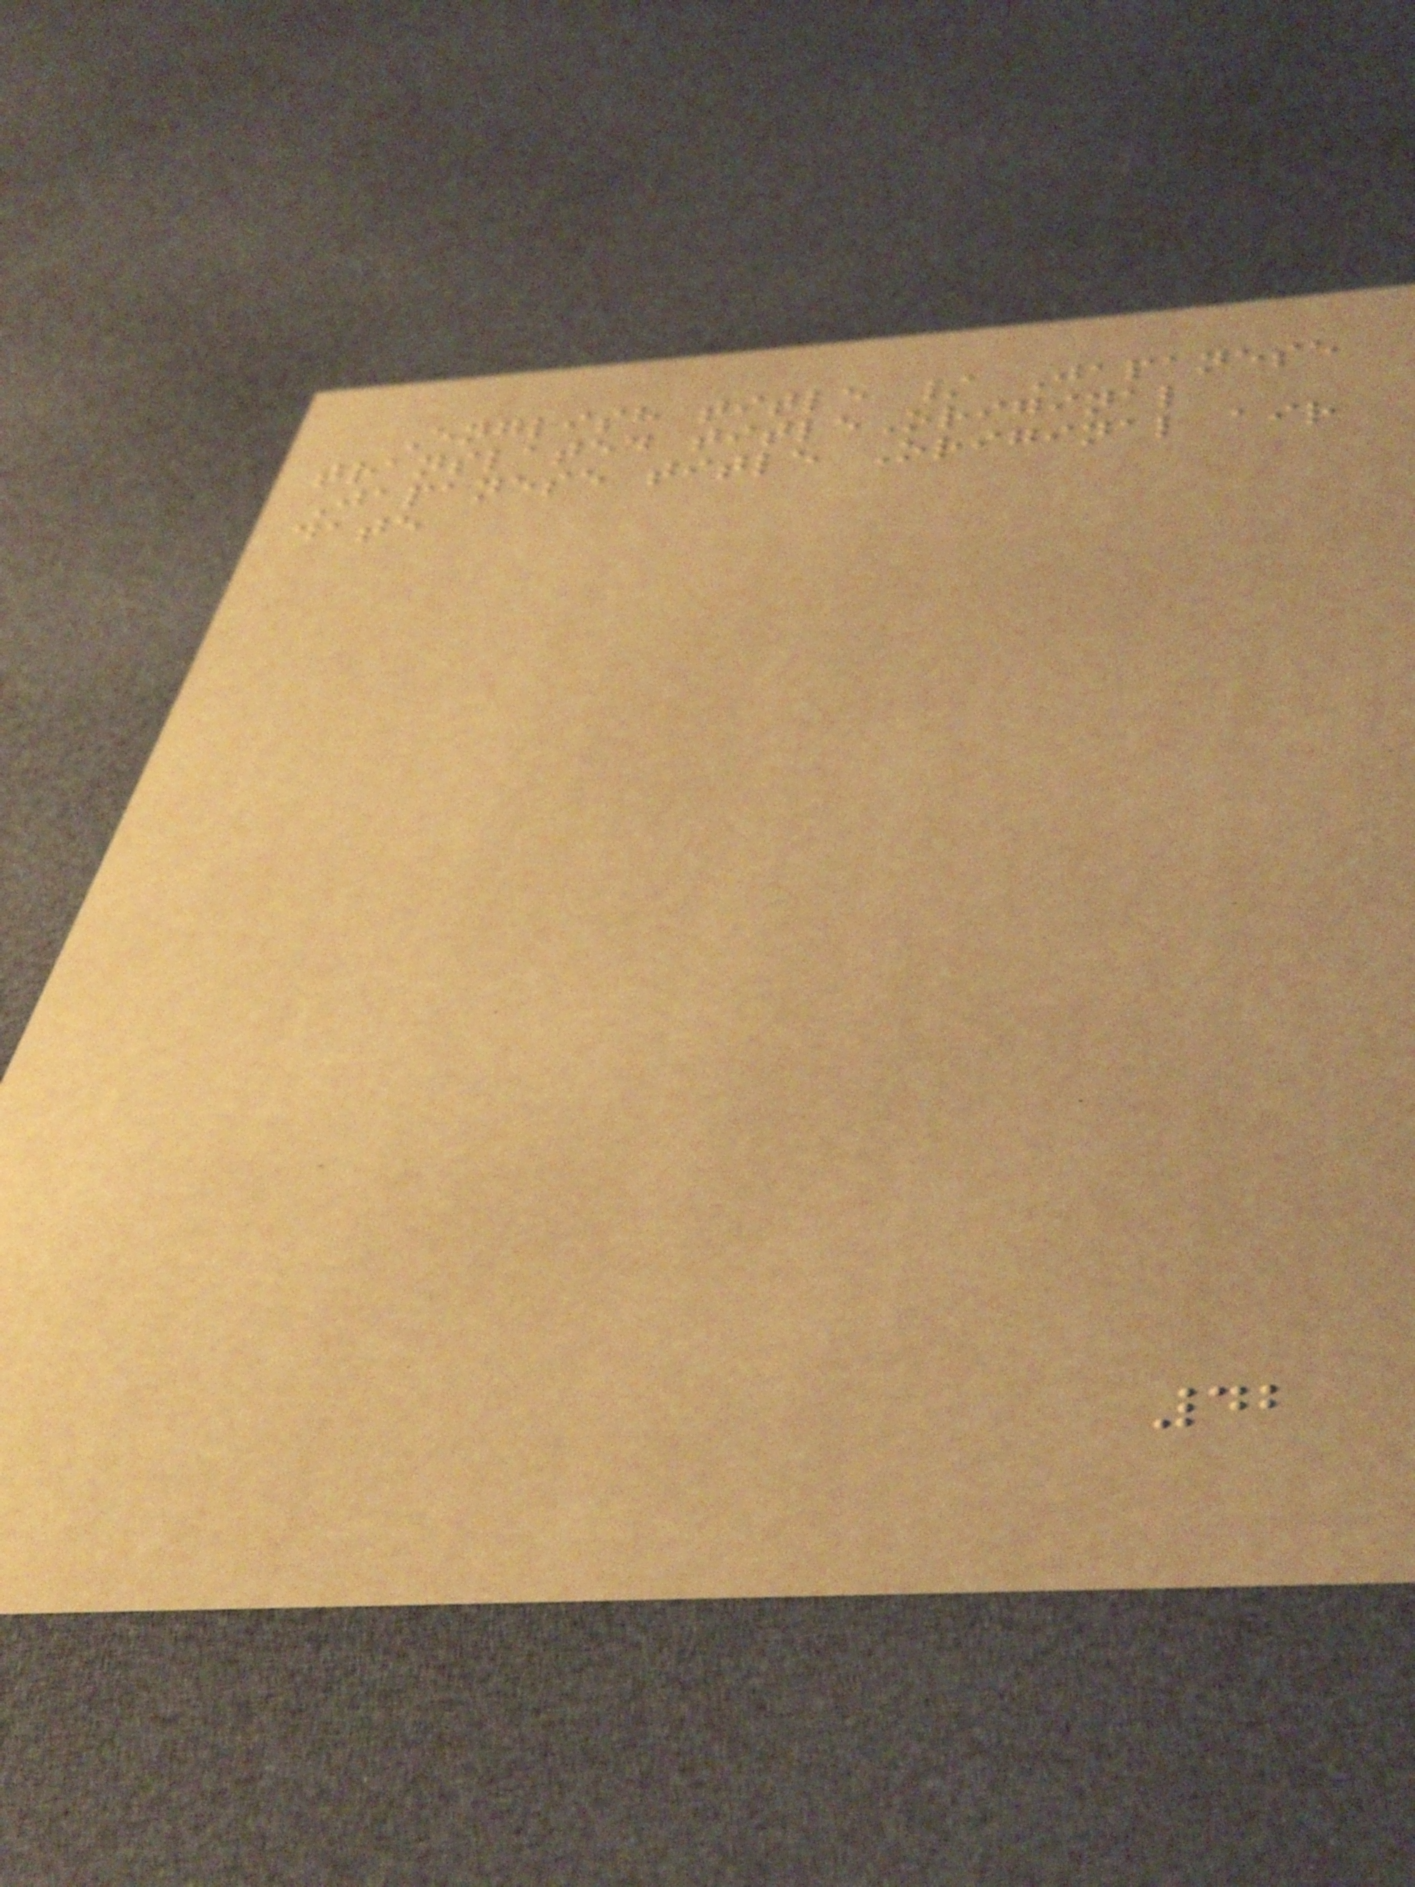English title / Japanese
translated titleOriginal
Japanese title Original air
date
42
